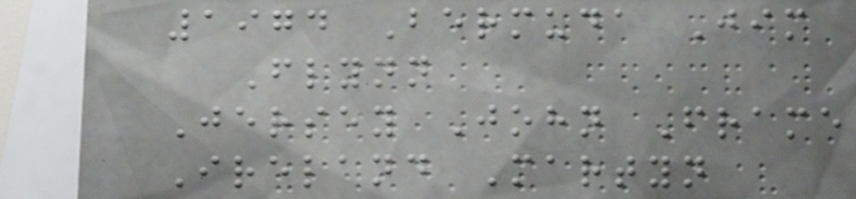1974 Bermuda Jim
Flynn
Jersey John Frame
Ireland Martyn
